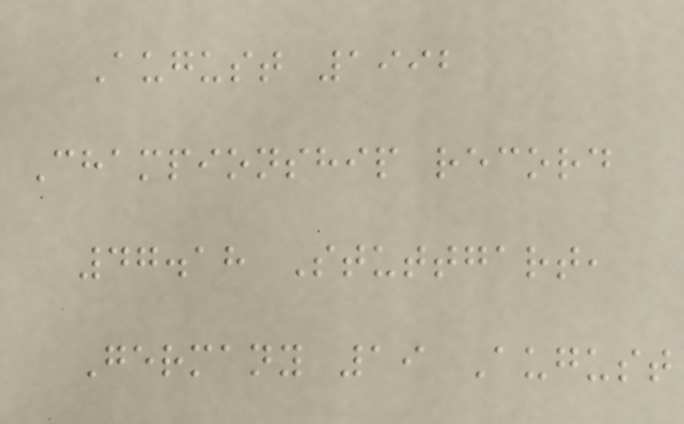August 1992
Championship record
47.18 Stuttgart,
Germany 19 August
